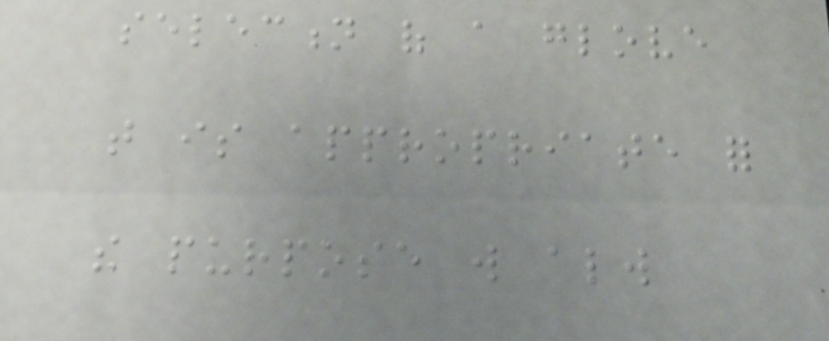selection of a glove
that is appropriate for
the purpose will always
